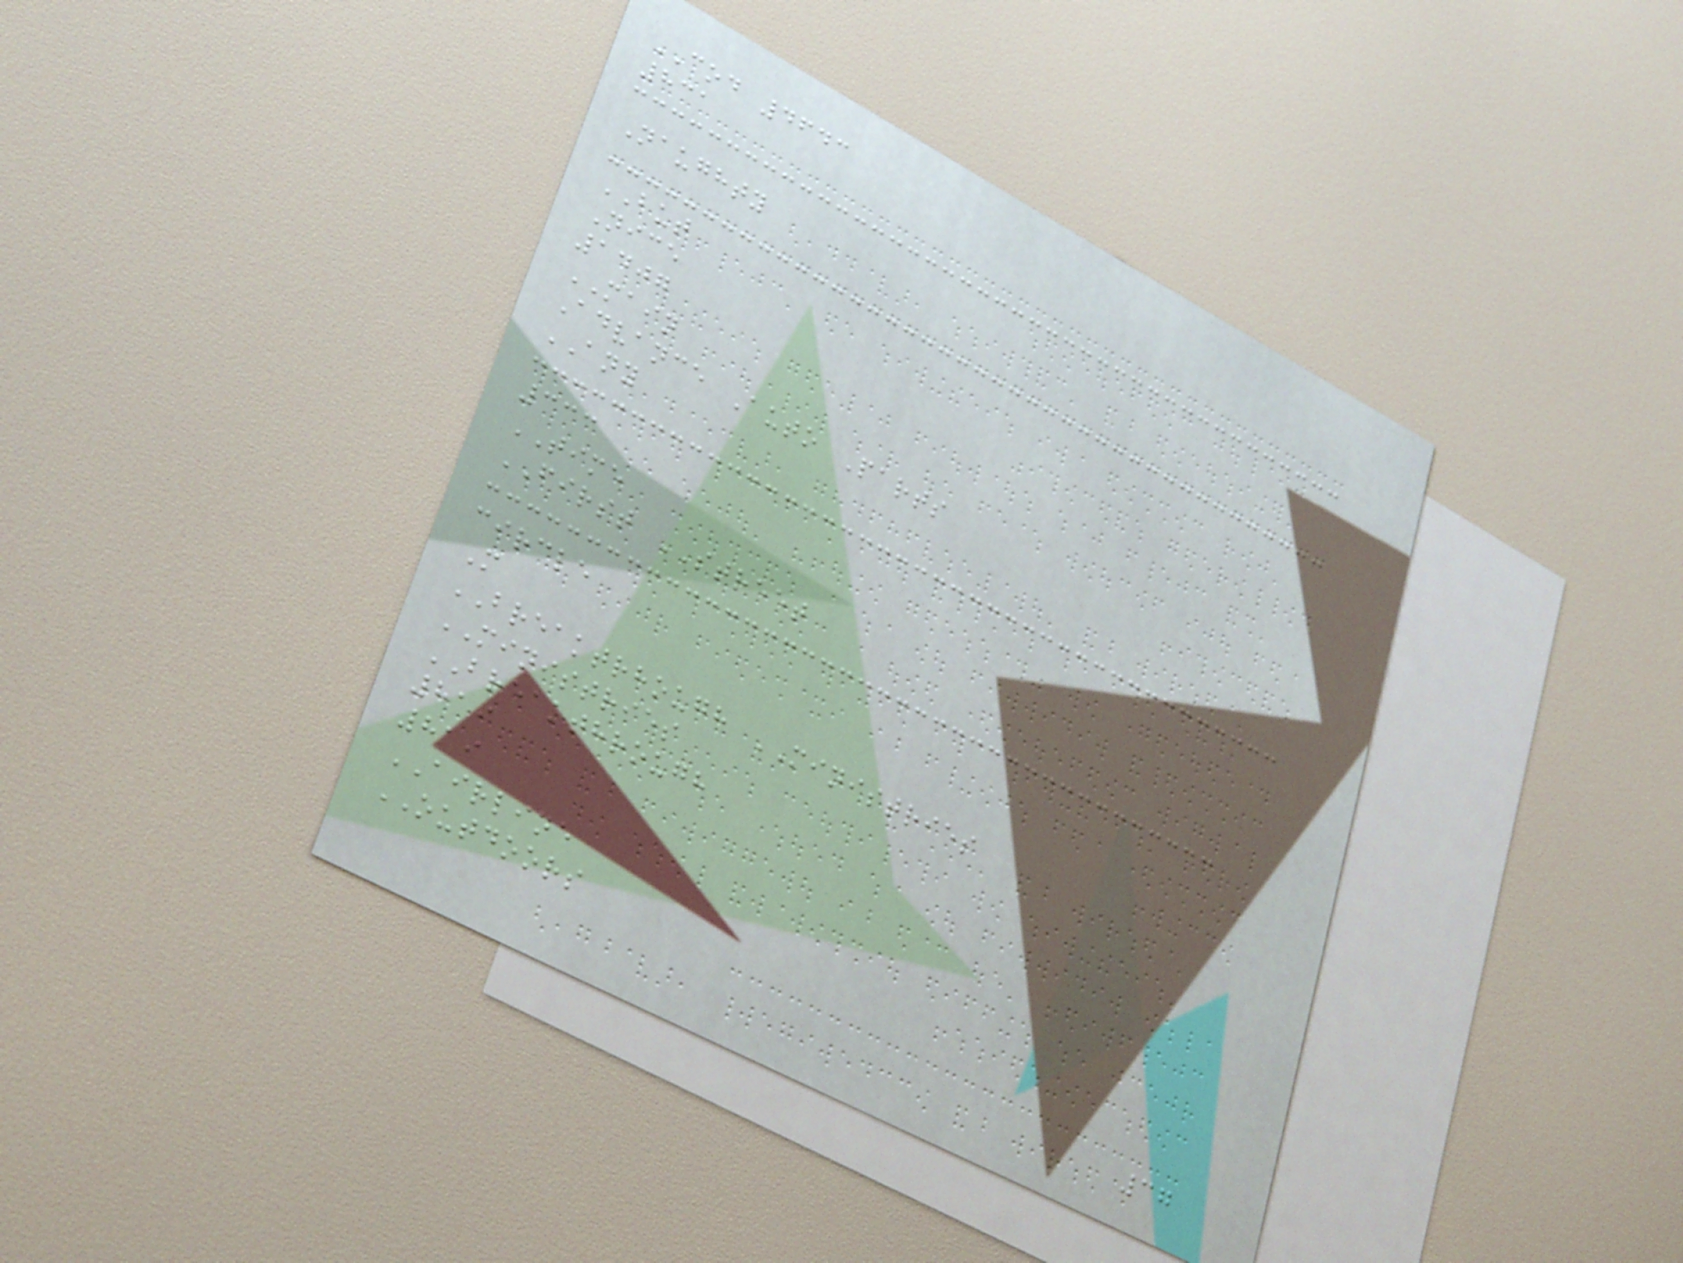COD 4643
831
Naughty
BUT
Nice
1407
MAIN
Advance Auto Parts
ANY
333
TIME
FIRST STREET
circle
M
BREAKTRHOUGH MINISTRIES
MINISTRIES
BREAKTHROUGH
819
819
AIRLINE
OUTDOORS
37
